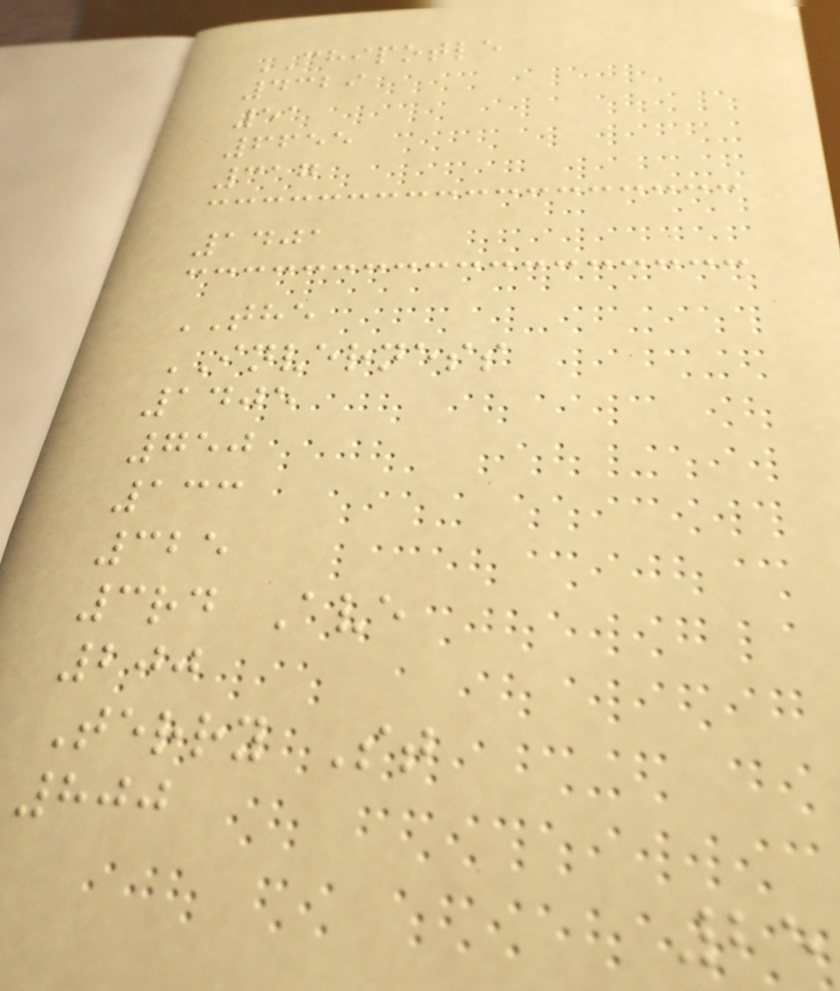CHIPOTLE
4329
51
6655
317
1401
THE
INVERNESS
1405
750
133
325
3rd Ave
200
Terry St
800
25
